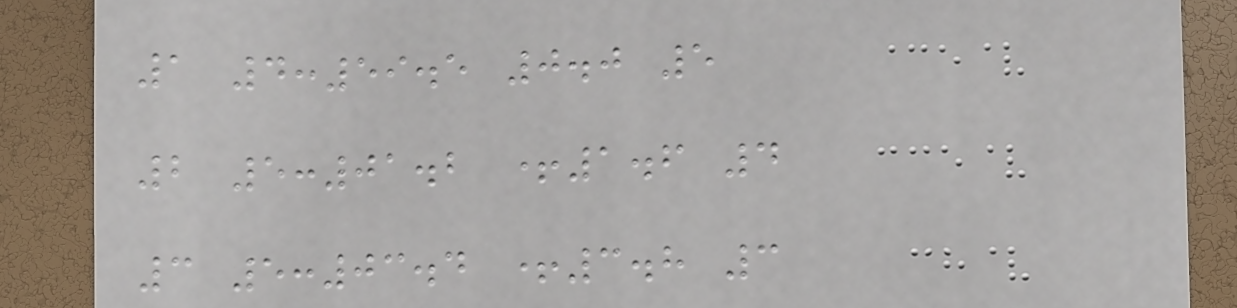1 4:59.5 0.0 5
2 5:01.2 +1.6 4
3 5:03.4 +3.8 3
